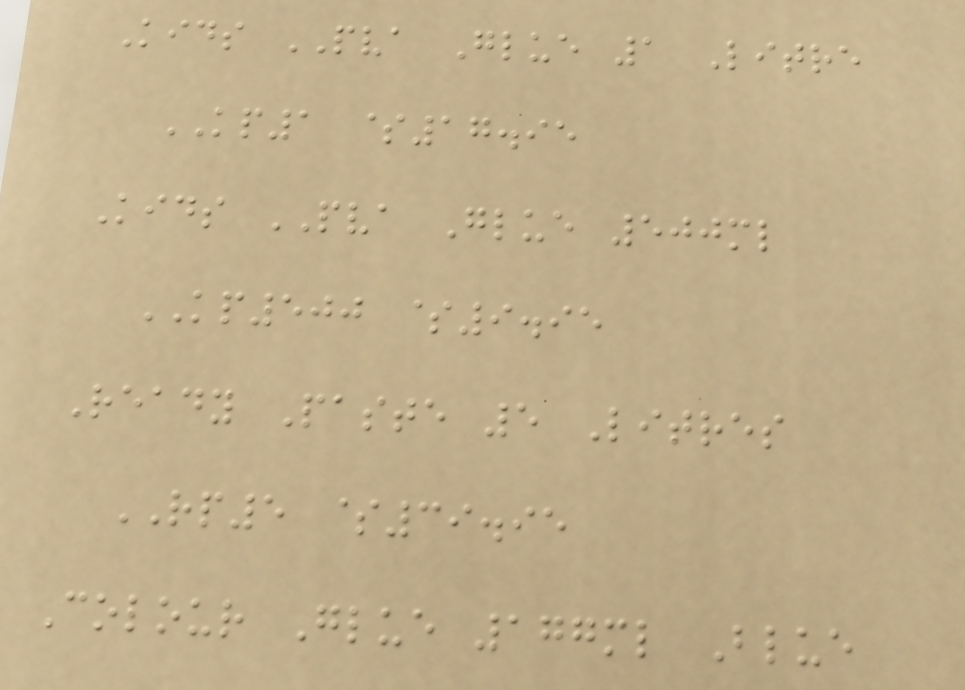Kids PVA Glue 1 Litre
KP1 $17.95
Kids PVA Glue 500ml
KP500 $9.95
Ready Paste 5 Litres
RP5 $39.95
Colour Glue 177ml Blue
